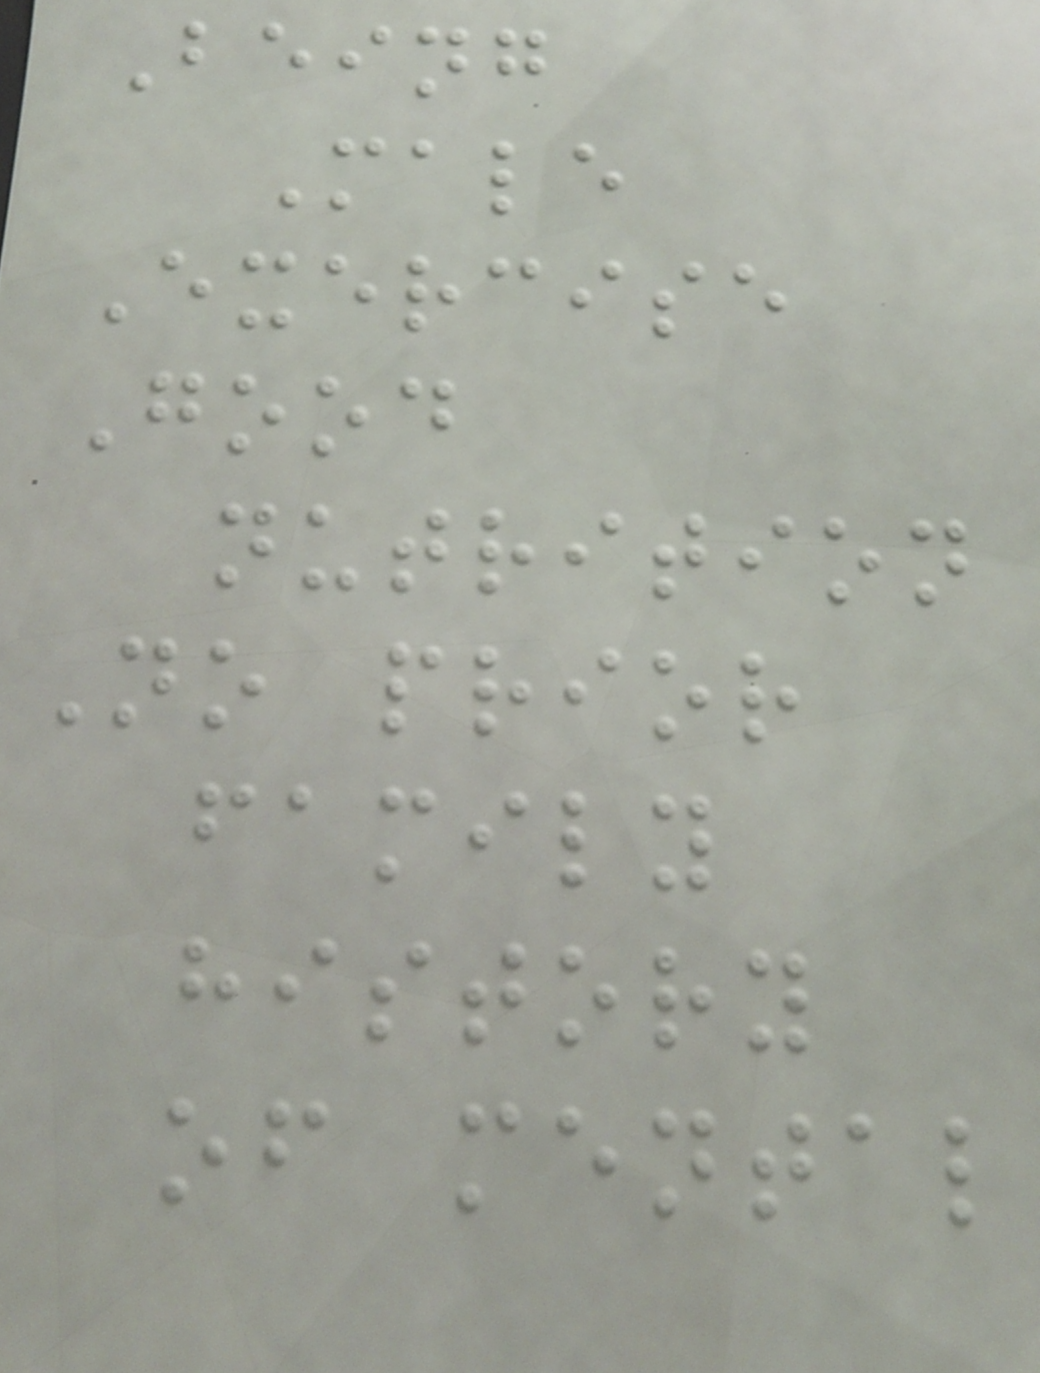Being
Male
Exercise
Good
nutrition
No prior
family
history
of mental
